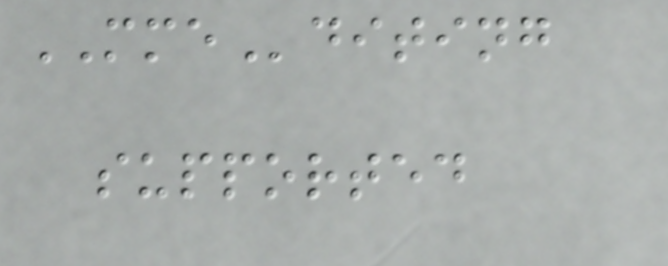MMEditing
supported
